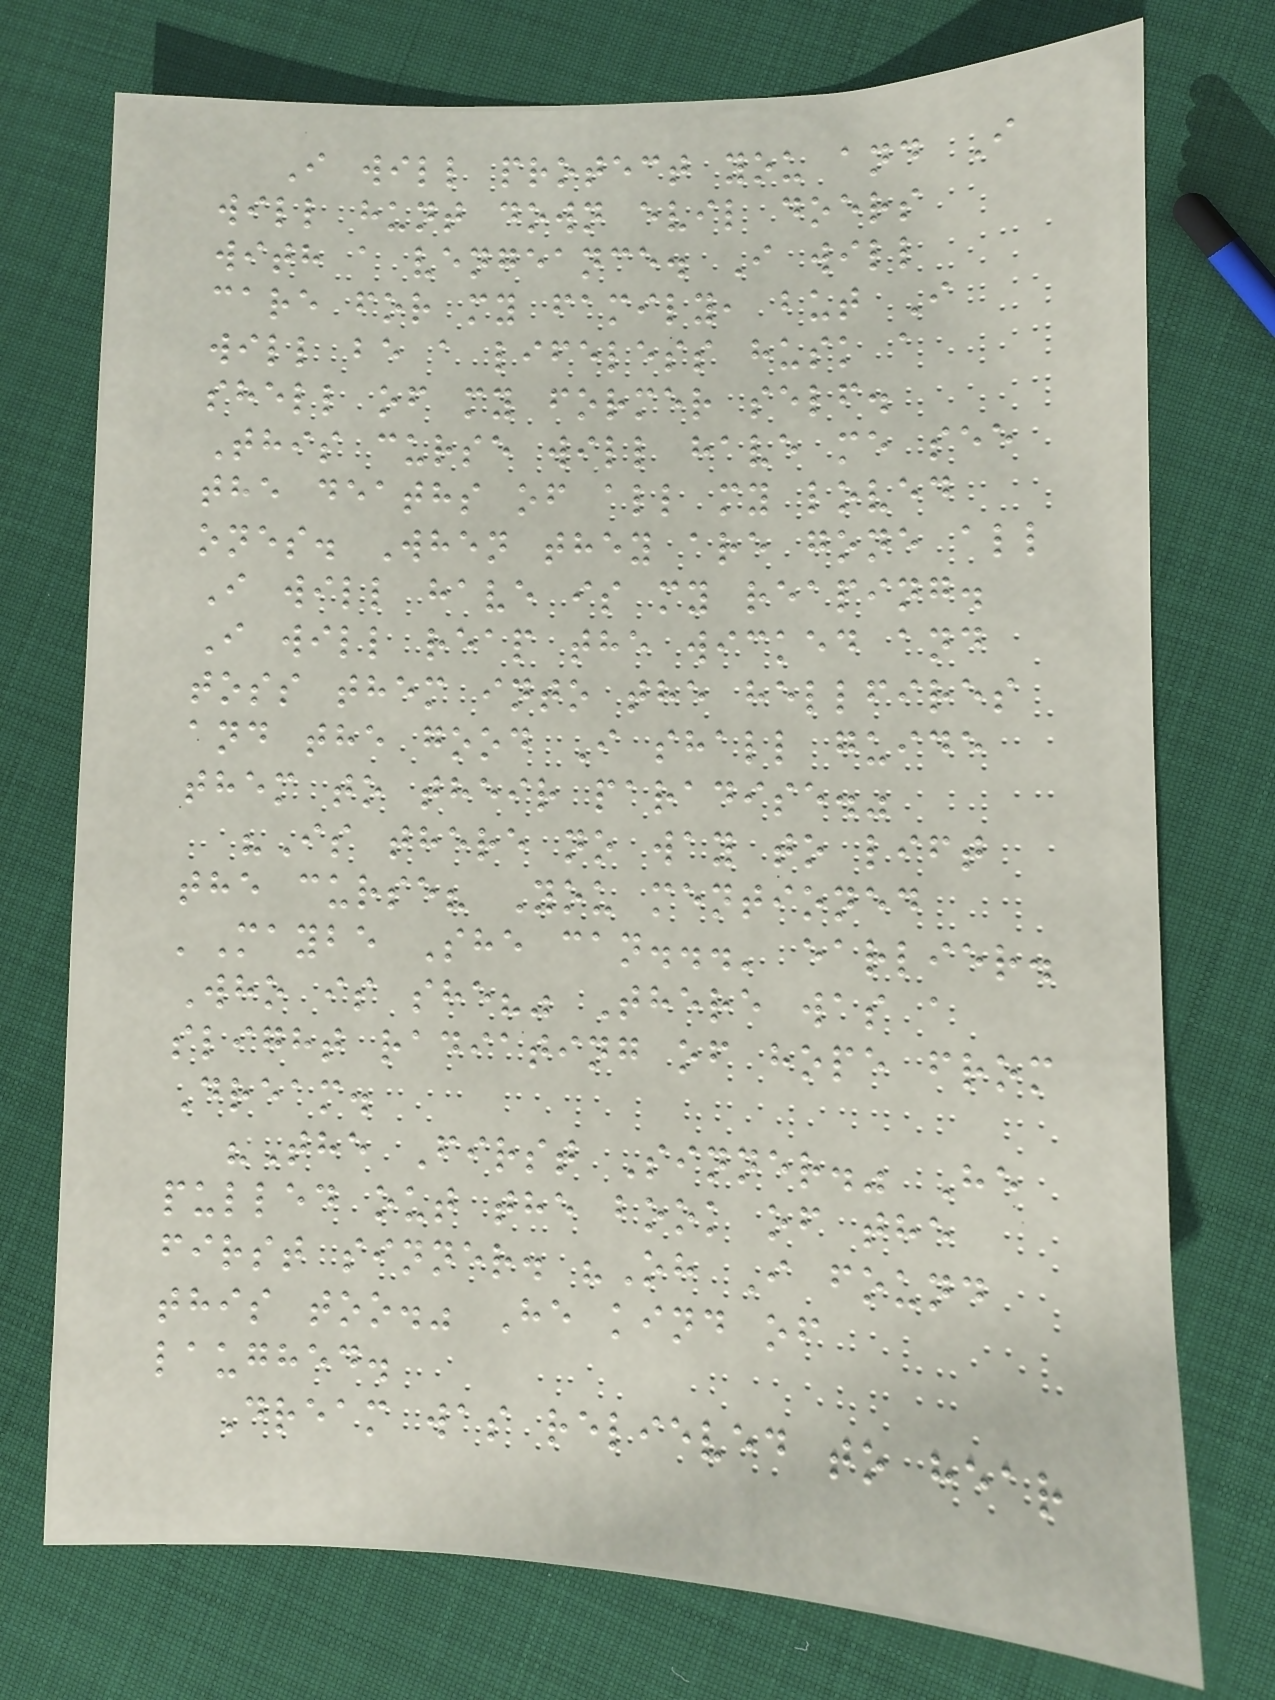I will protect you and I
will hunt down evil doers
with a vengeance. I will
care for my family, but I
will be a lifeless husk a
shell of my former self.
This curse will have me see
the deaths of all my loved
ones. When they are gone all
I will have is my reaping.
I will reap the wicked and
toss them into the hellfires
and the good I shall guide
them to their paradise."
"Is there no way to lift
the curse? You mentioned
'Maybe She can...' earlier.
Who is she?" There was a
slight radiating of hope from
Dream.
"The First Sinner." He
pulled out the book of the
first sinner. "Oh I found
this too." He kind of
laughed.
Dream was relieved to hear
